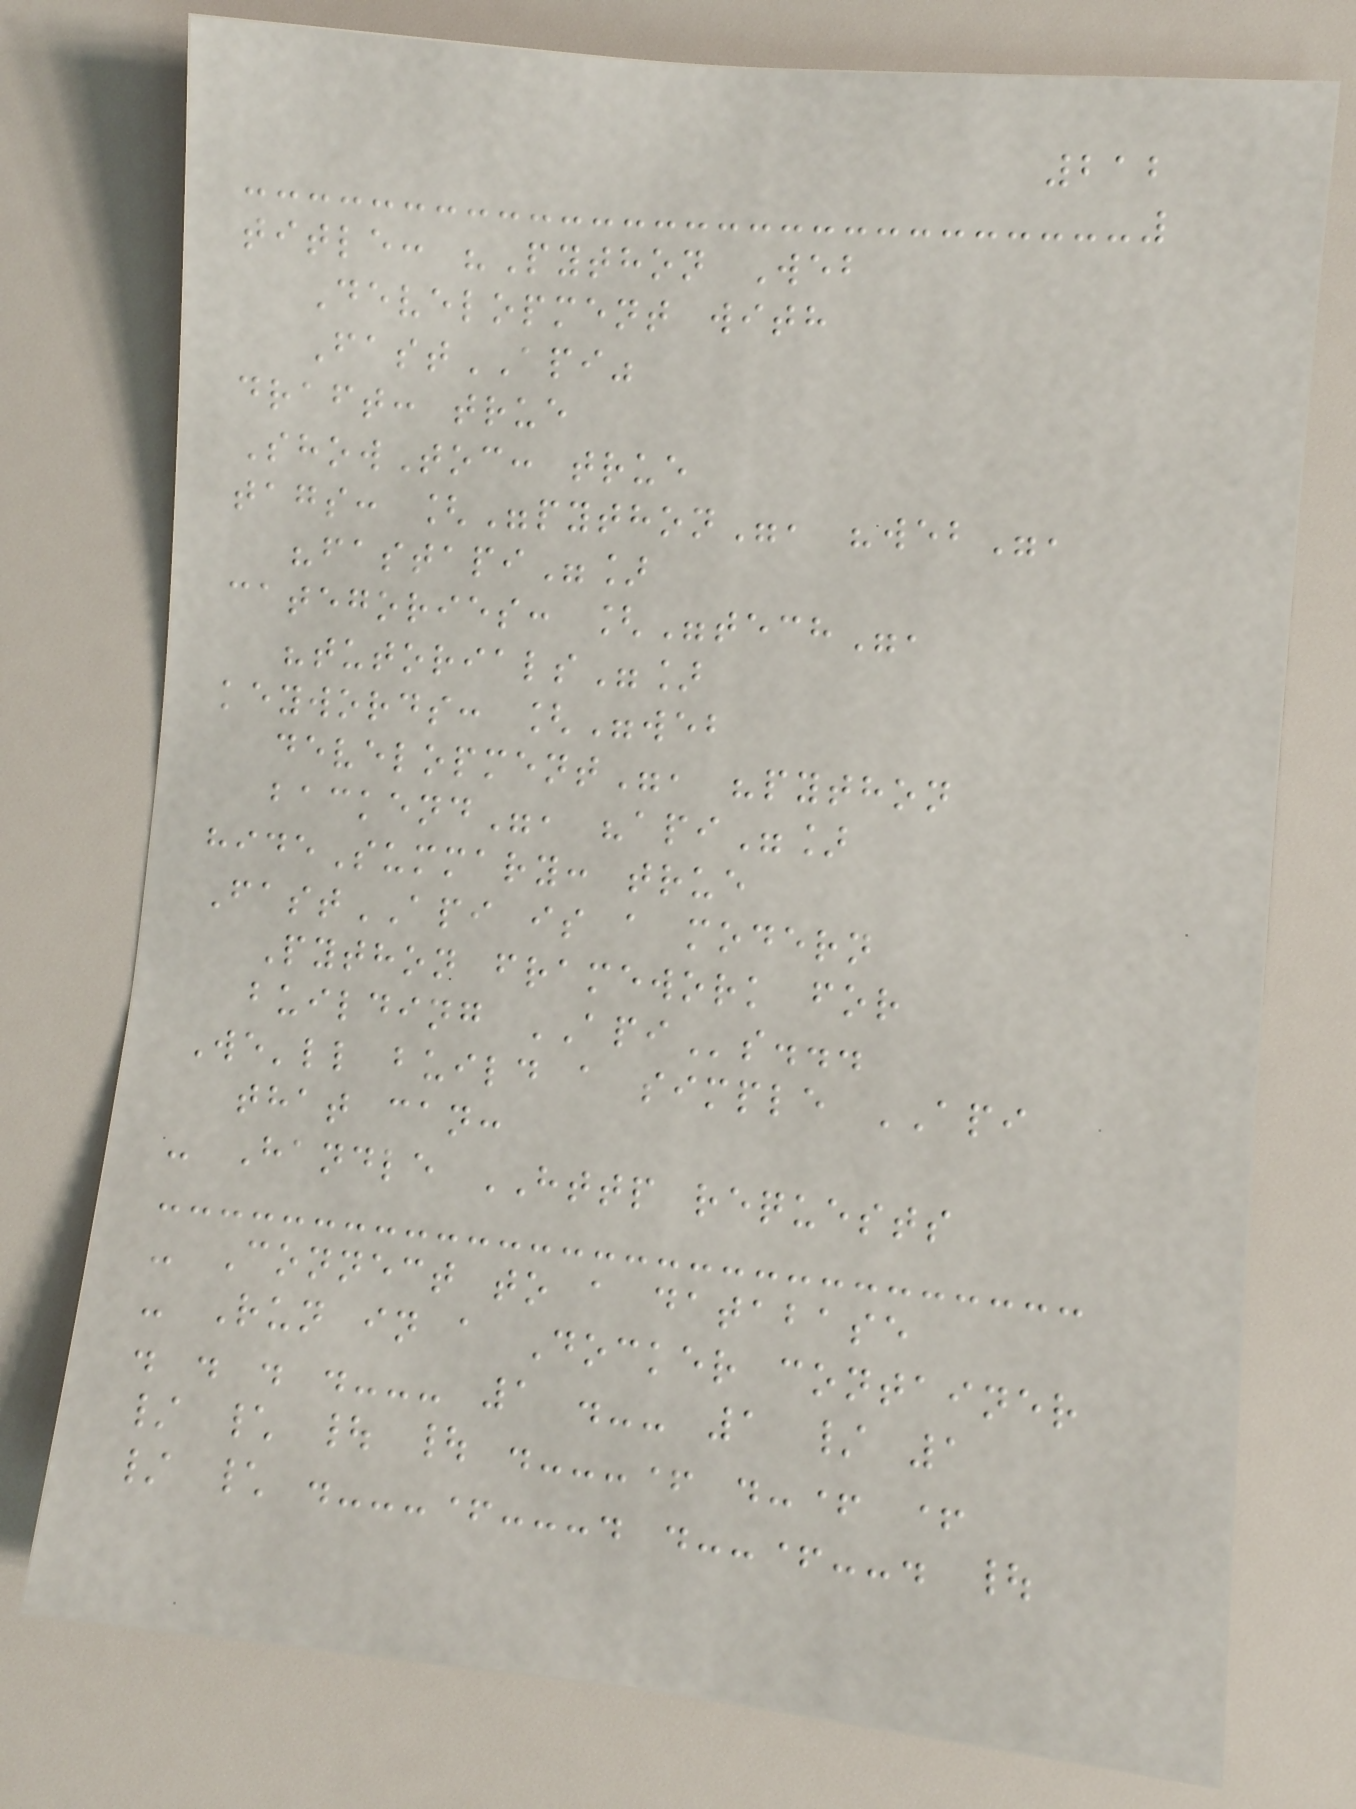212
title: "Python Web
Development with
FastAPI"
draft: true
ShowToc: true
tags: ["python", "web",
"fastapi"]
categories: ["tech",
"tutorials"]
keywords: ["web
development", "python
backend", "api"]
hideSummary: true
FastAPI is a modern
Python framework for
building APIs...
We'll build a simple API
that can:
- Handle HTTP requests
- Connect to a database
- Run in a Docker container
. . . .--- 1 .-- 1 / 1
/ \ | | .---+ .-+ +
/ \ .---+---. .--+--. |
